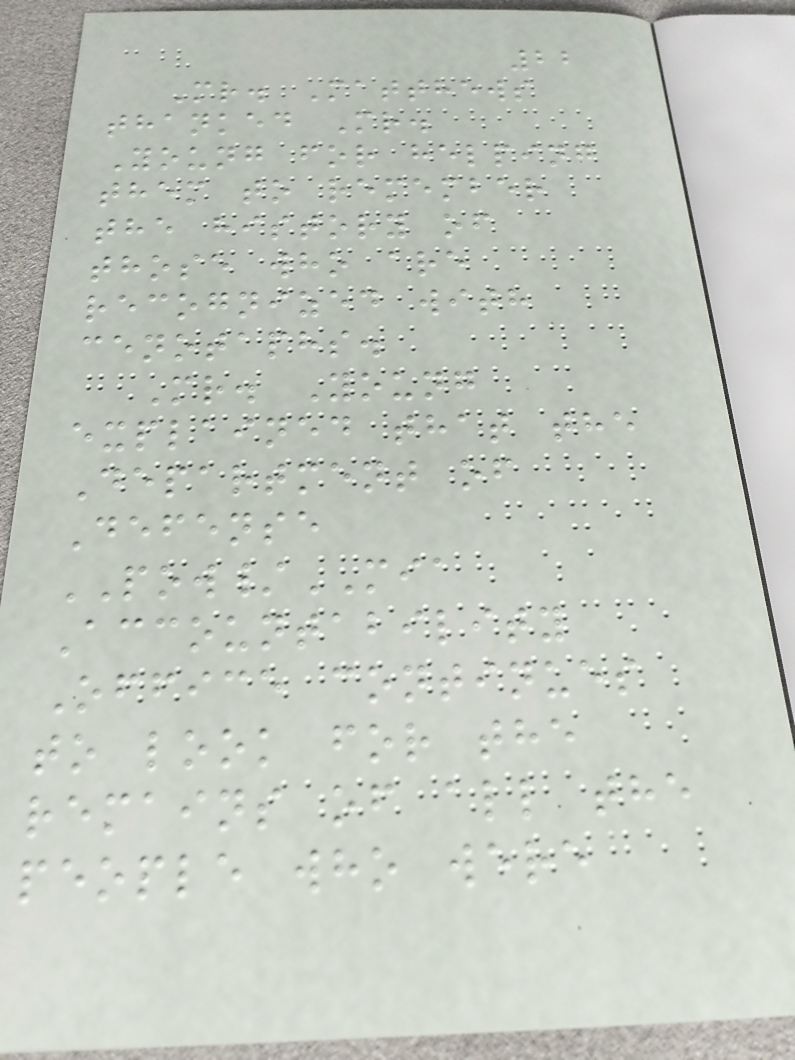22
Mr. Matthews
thanked Mr.
Young for helping
them to remember
the history of
those who are
recognized with
cenotaphs.
Mr. Young
explained that the
Department of
Defense
POW/MIA
Accountability
Office continues
to look for the
remains of all the
people who were
